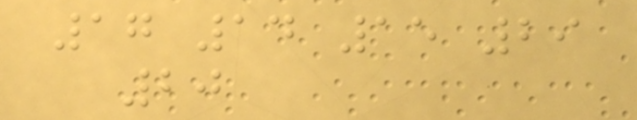17 14 15 29
20
